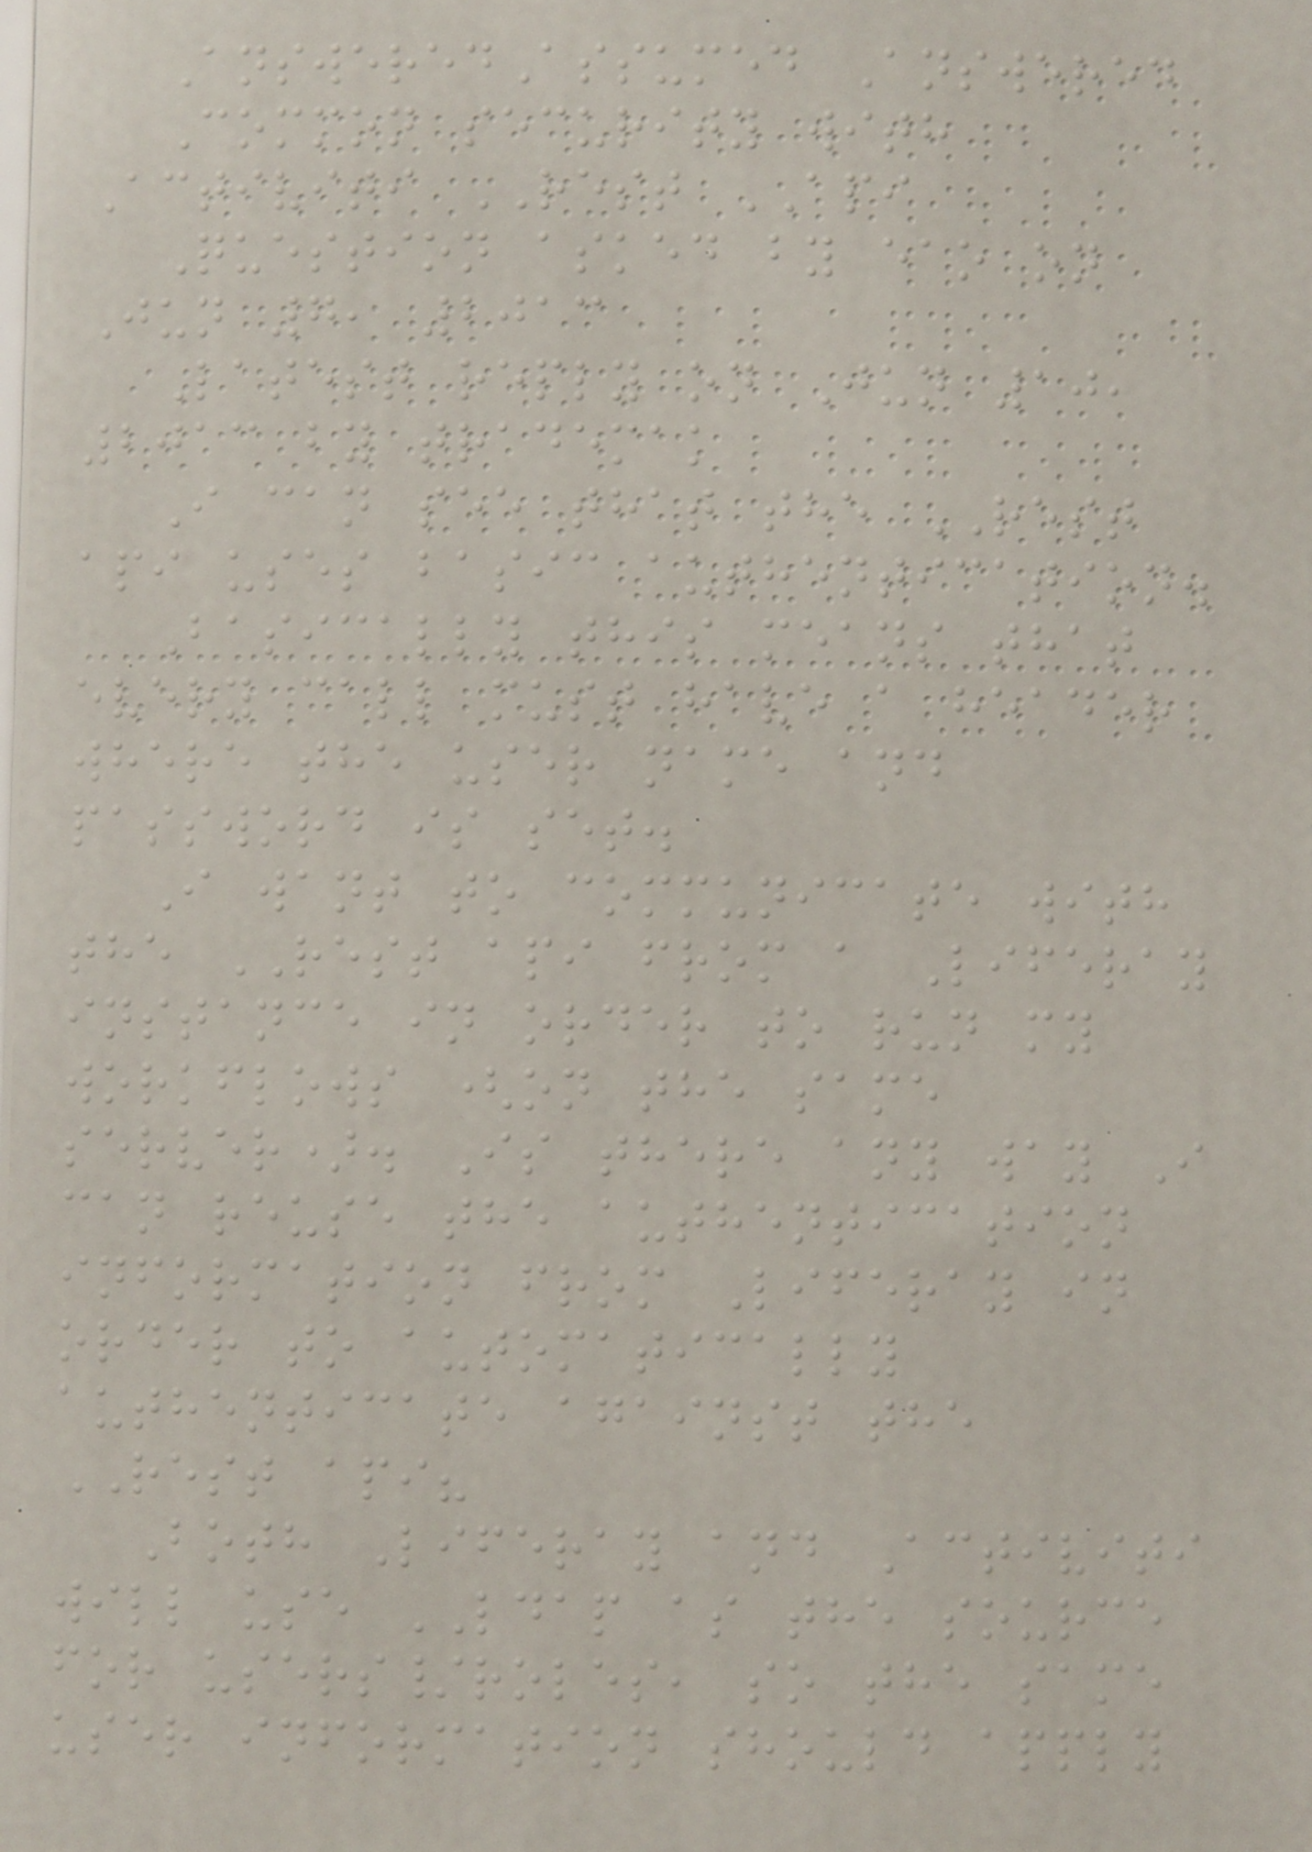AnsweredAssumed Answered
Common security with
Activiti REST API
Question asked by eao on
Jun 7, 2013
Latest reply on Jun 10,
2013 by trademak
I can see that the REST
api uses basic authentication.
Basically this means that
every call must have a header
where the user name and
password is set.
I want to communicate with
the REST api from a Liferay
instance in order to run my
workflows (on the same
server). Is there any way I
can reuse the authentication
information from Liferay in
order to automatically
authenticate against the
REST api?
Both Liferay and Activiti
will use LDAP as the source
for users/roles, so the same
user information should apply
